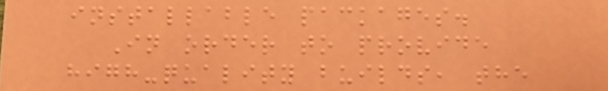installable packages.
In order to provide
high-quality builds, the
